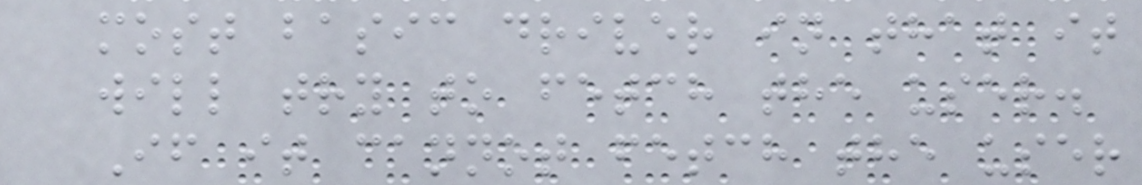most basic driver in that it
will try to fetch the user.
If it cannot fetch the user
